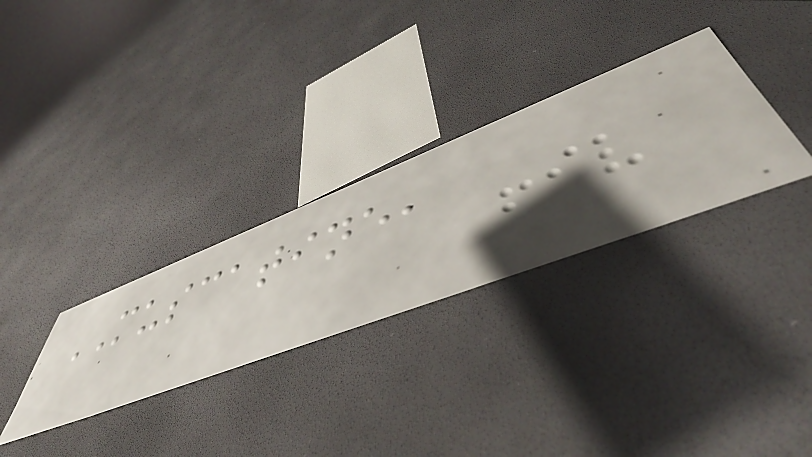MUSCATINE,
